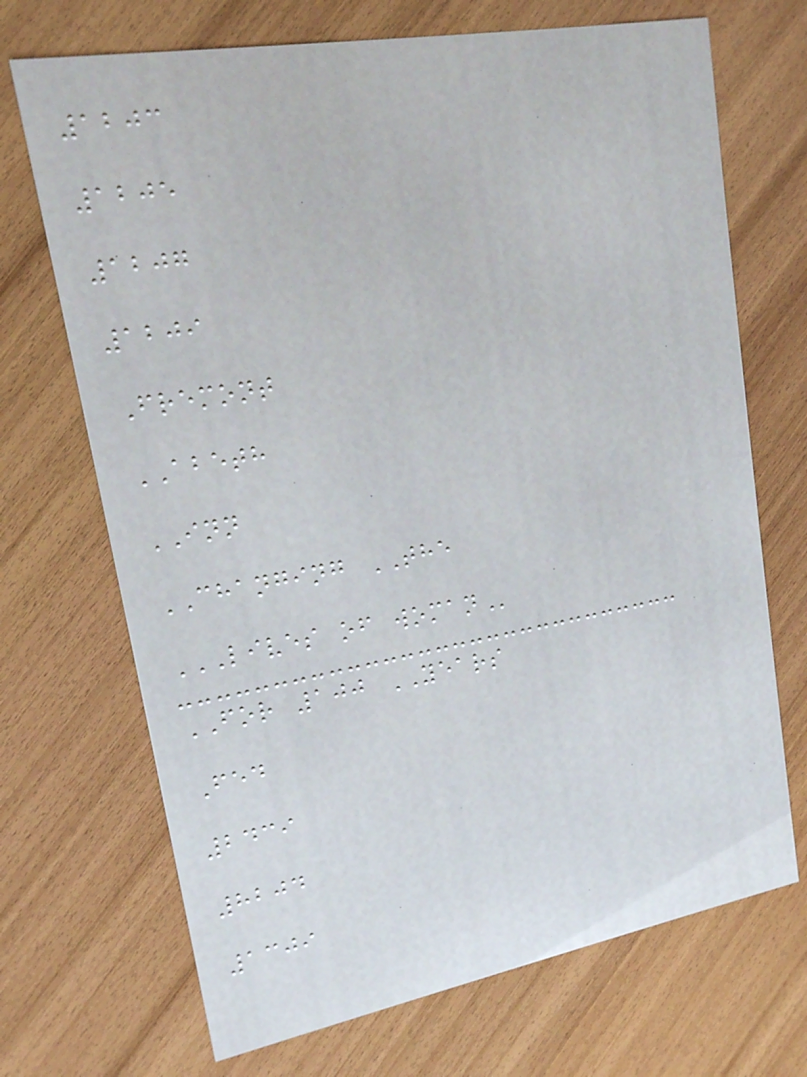1203
1205
1207
1209
Fremont
ABETH
INN
CHANGING THE
LIVES OF WOMAN
FOR 100 YEARS
Fed
2439
8204
1309
